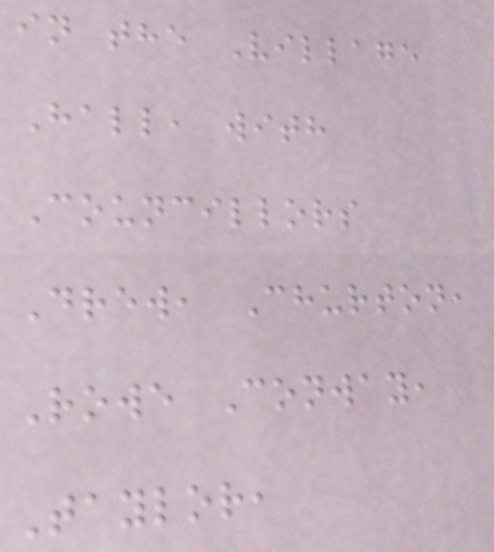in the Village
Hall, with
Councillors
Drew, Churton,
Rowe Conway,
Taylor,
